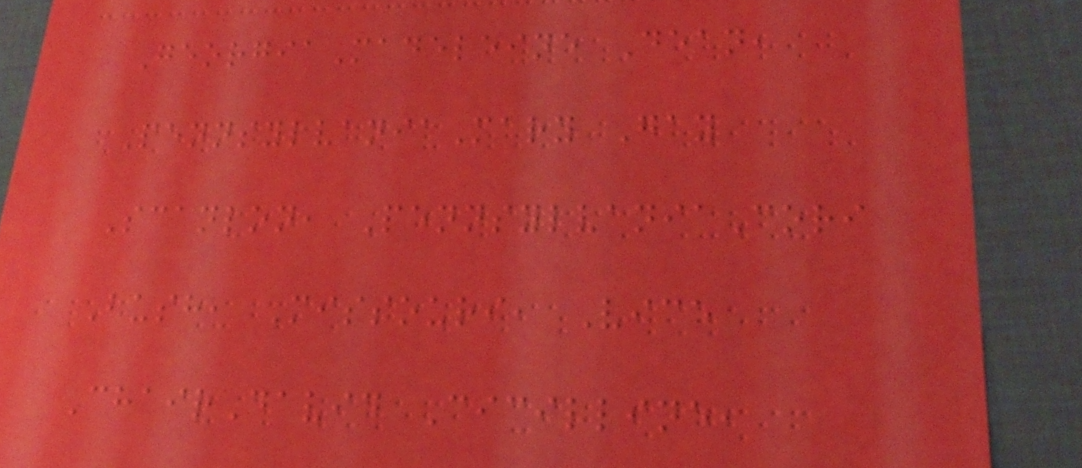GeorgiaMadeleine Dean,
PennsylvaniaMary Gay
Scanlon, PennsylvaniaCori
Bush, Missouri, Vice
ChairDavid Cicilline,
